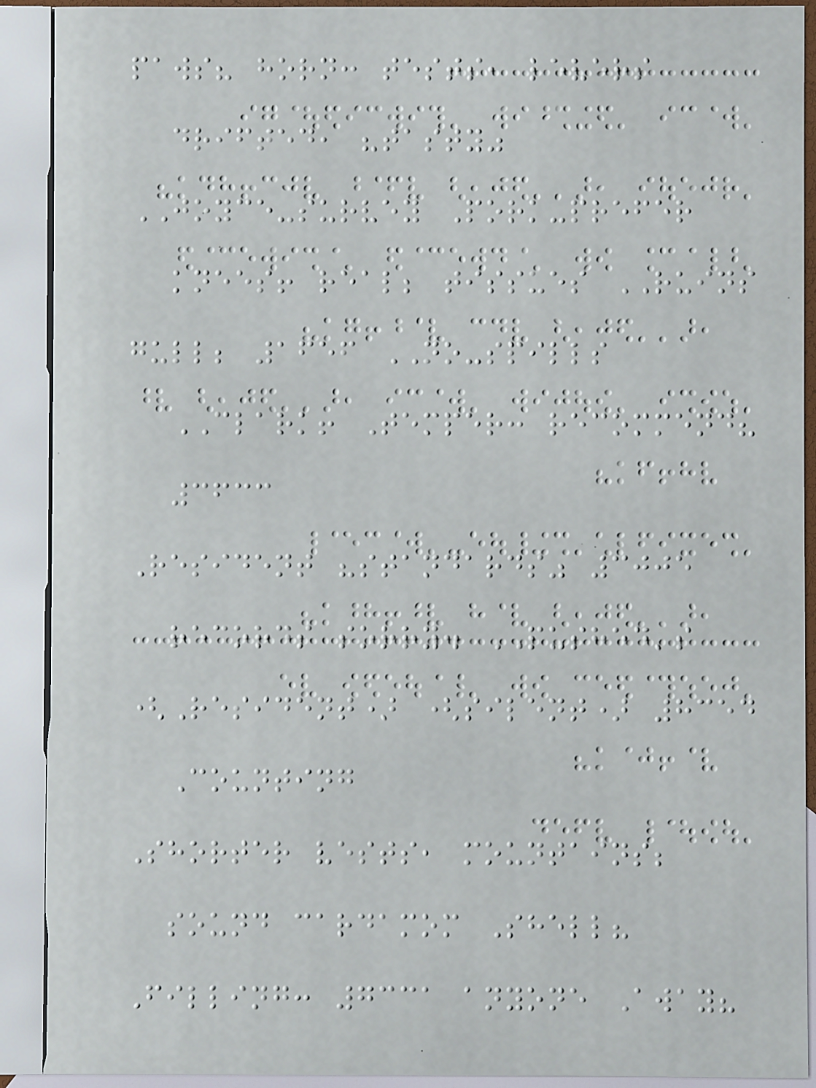paws? horn: tests, levers
drifted, "tasty"
JOYCE-survey Pork-prefer
knees! real; tissues RUINS
gull; 1656 NO-spills
CLARK! Temper: recommend?
3633
Resident "standards" 3005
records sorry. PUSHED's
(Resident) (silent) 8354
Counting
Shorter vests, mountains;
sound cardamom Shell?
Filling: 7331 anyone Away?
